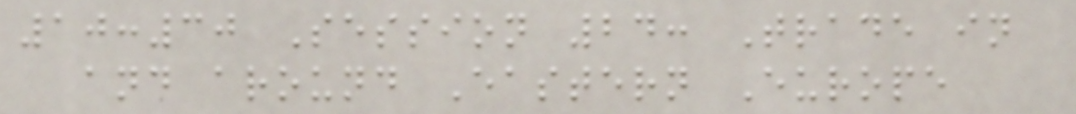10:30 Session 24: Trade in
and around Eastern Europe
